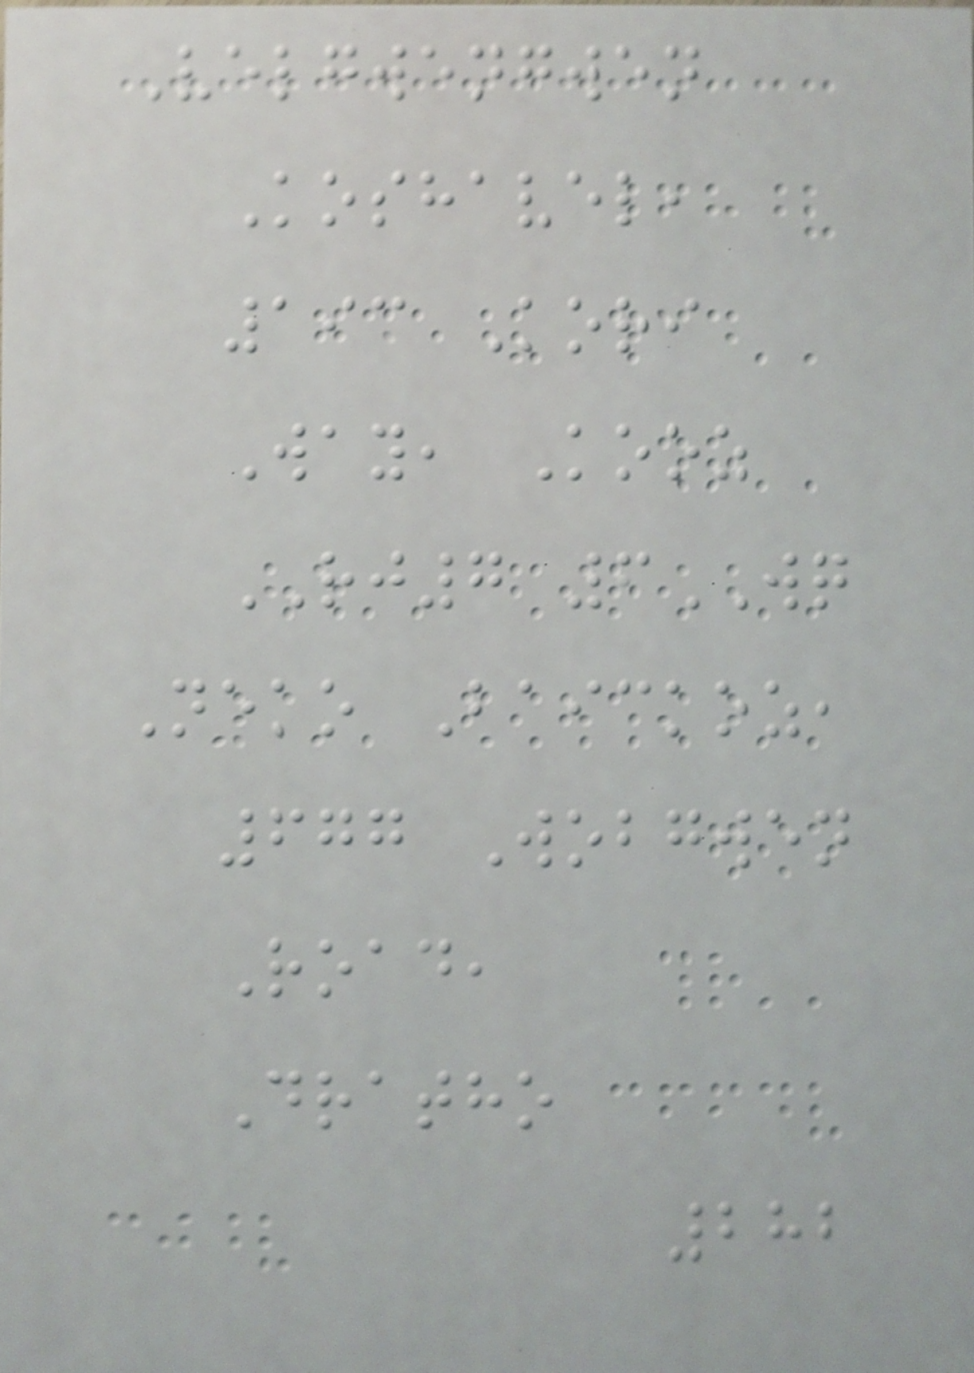Velgwengwen
Koshavel,
193 Kori
Way, Kooz
RJ7 6WQ
Neko Baickoz,
677 Wobgwen
Road,
Dratho
282
